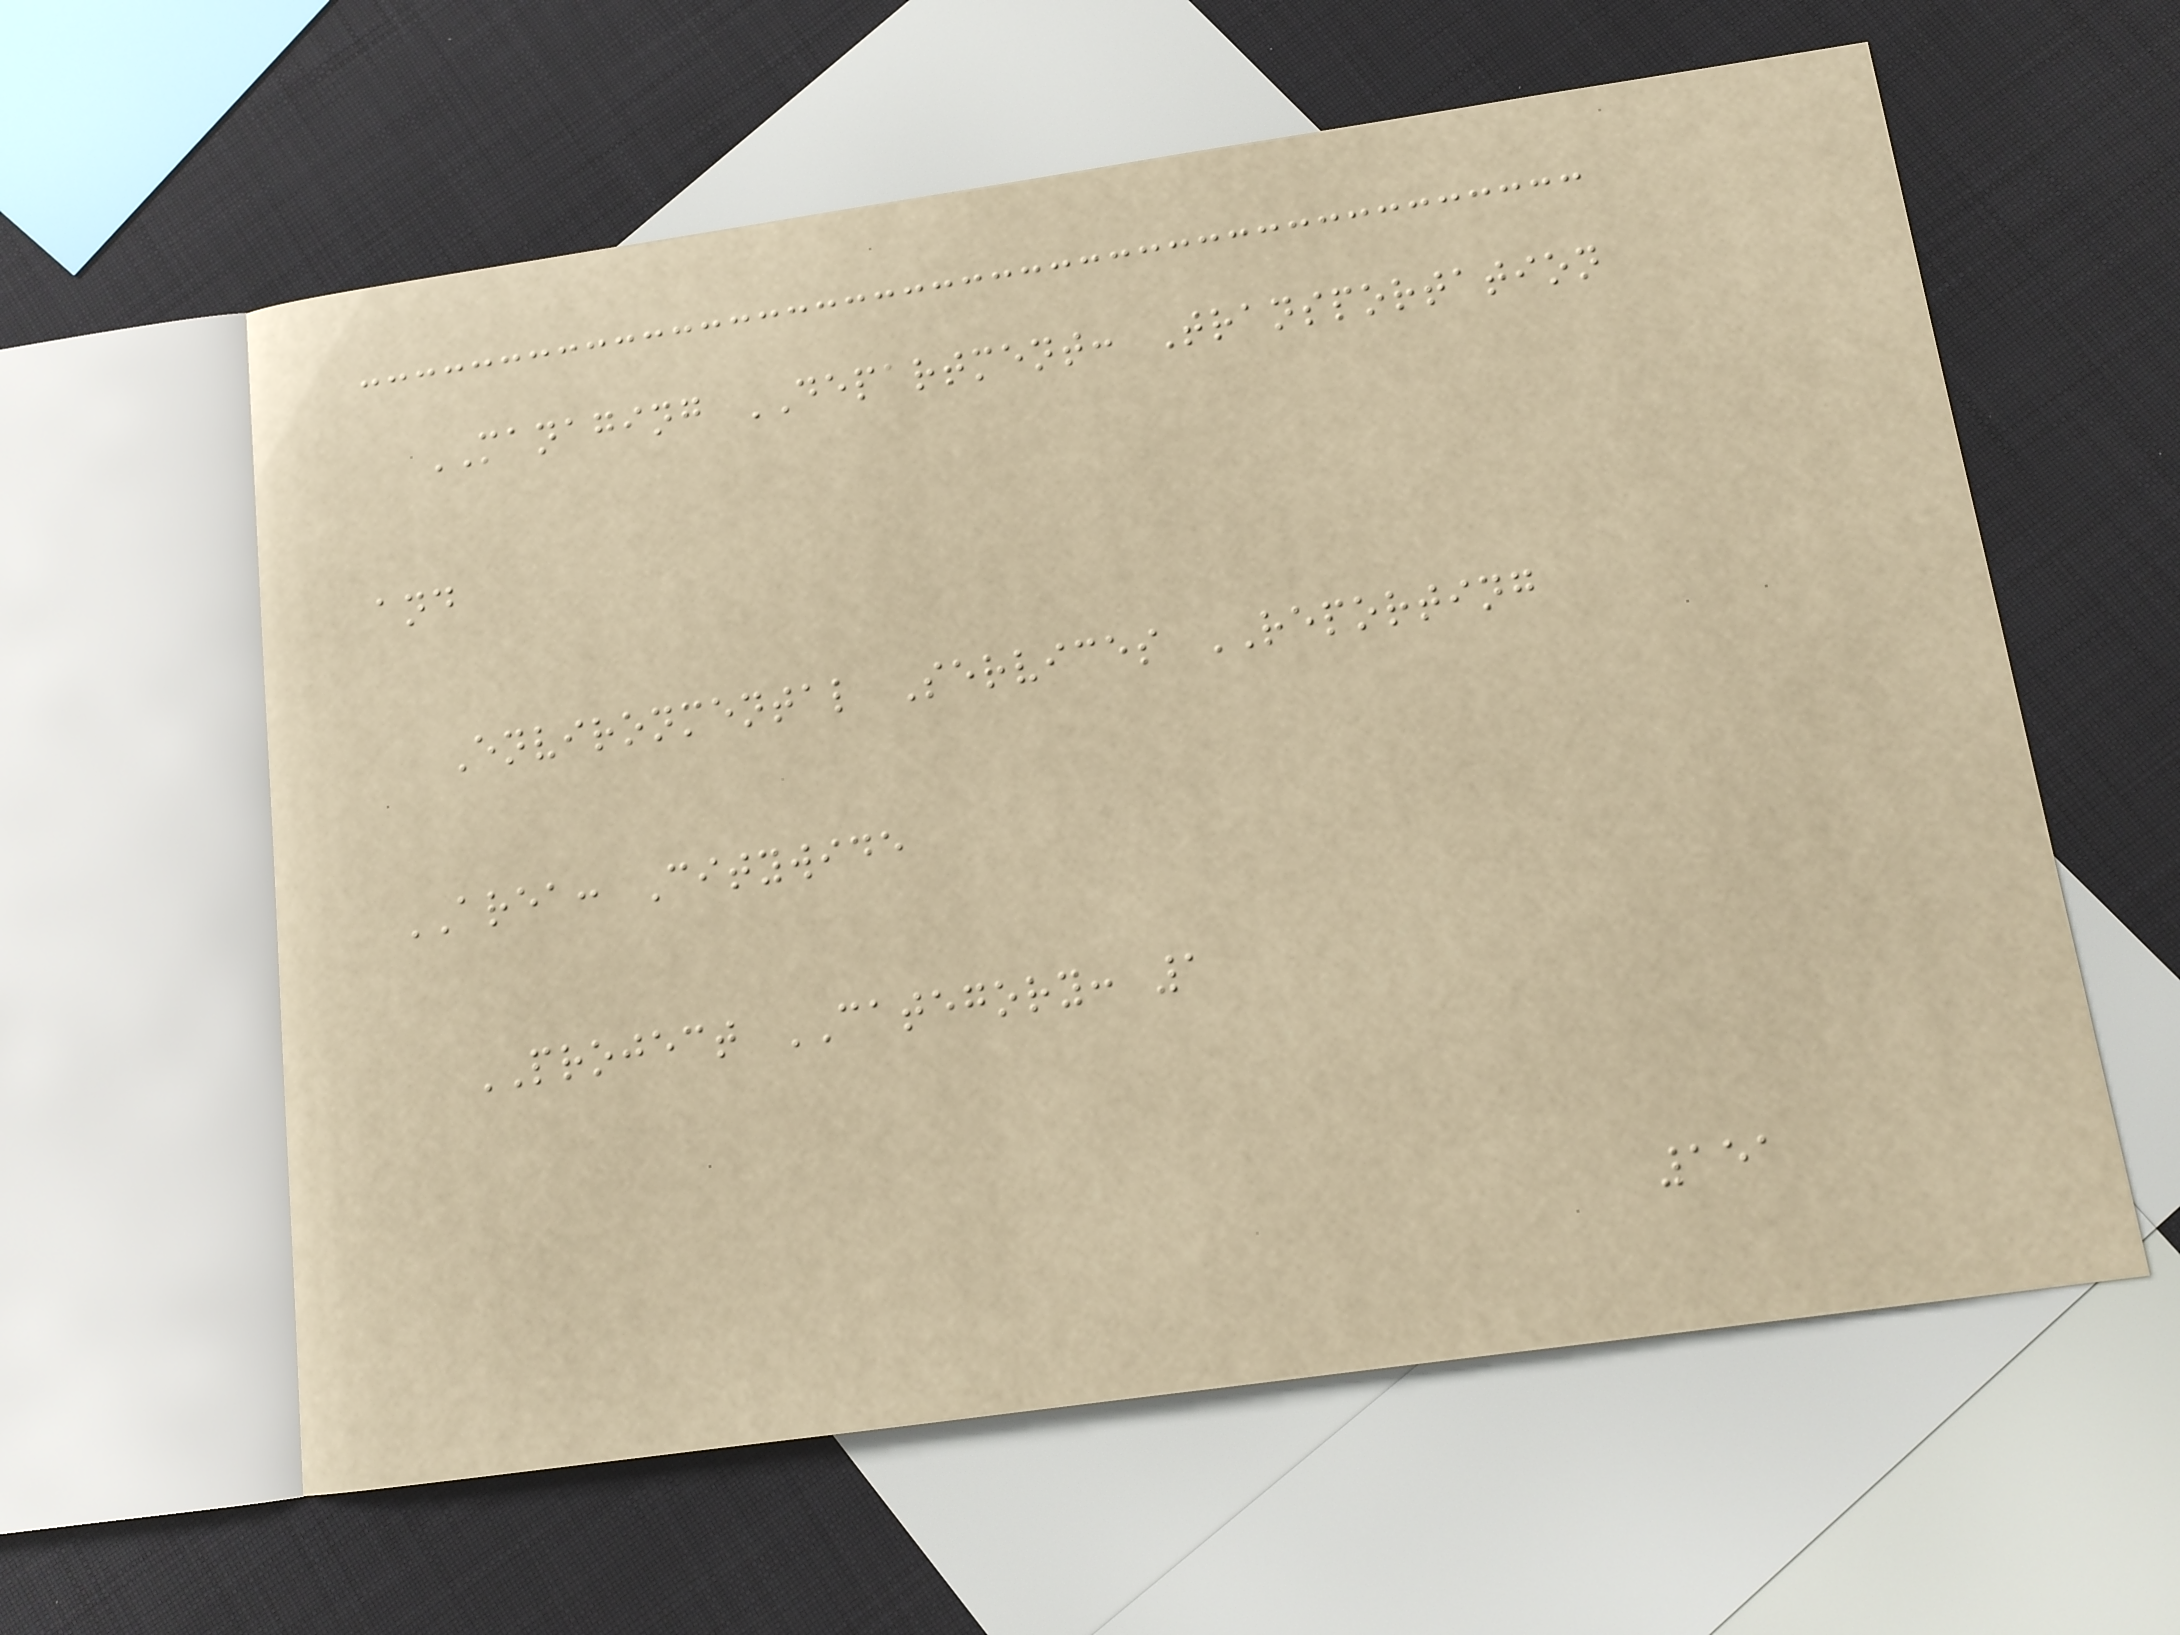MANAGING DEPARTMENT: Transportation
and
Environmental Services REPORTING
AREA: Citywide
PROJECT CATEGORY: 1
151
